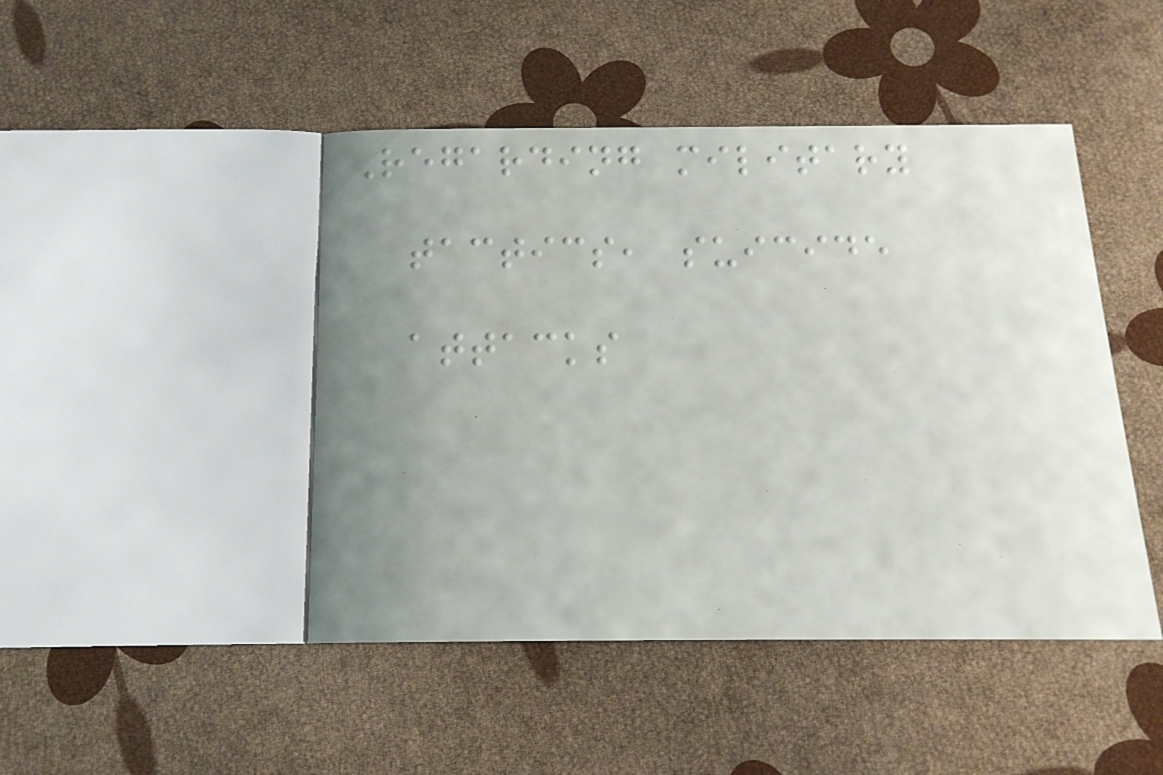Regarding military
tactics, suicide
attacks
